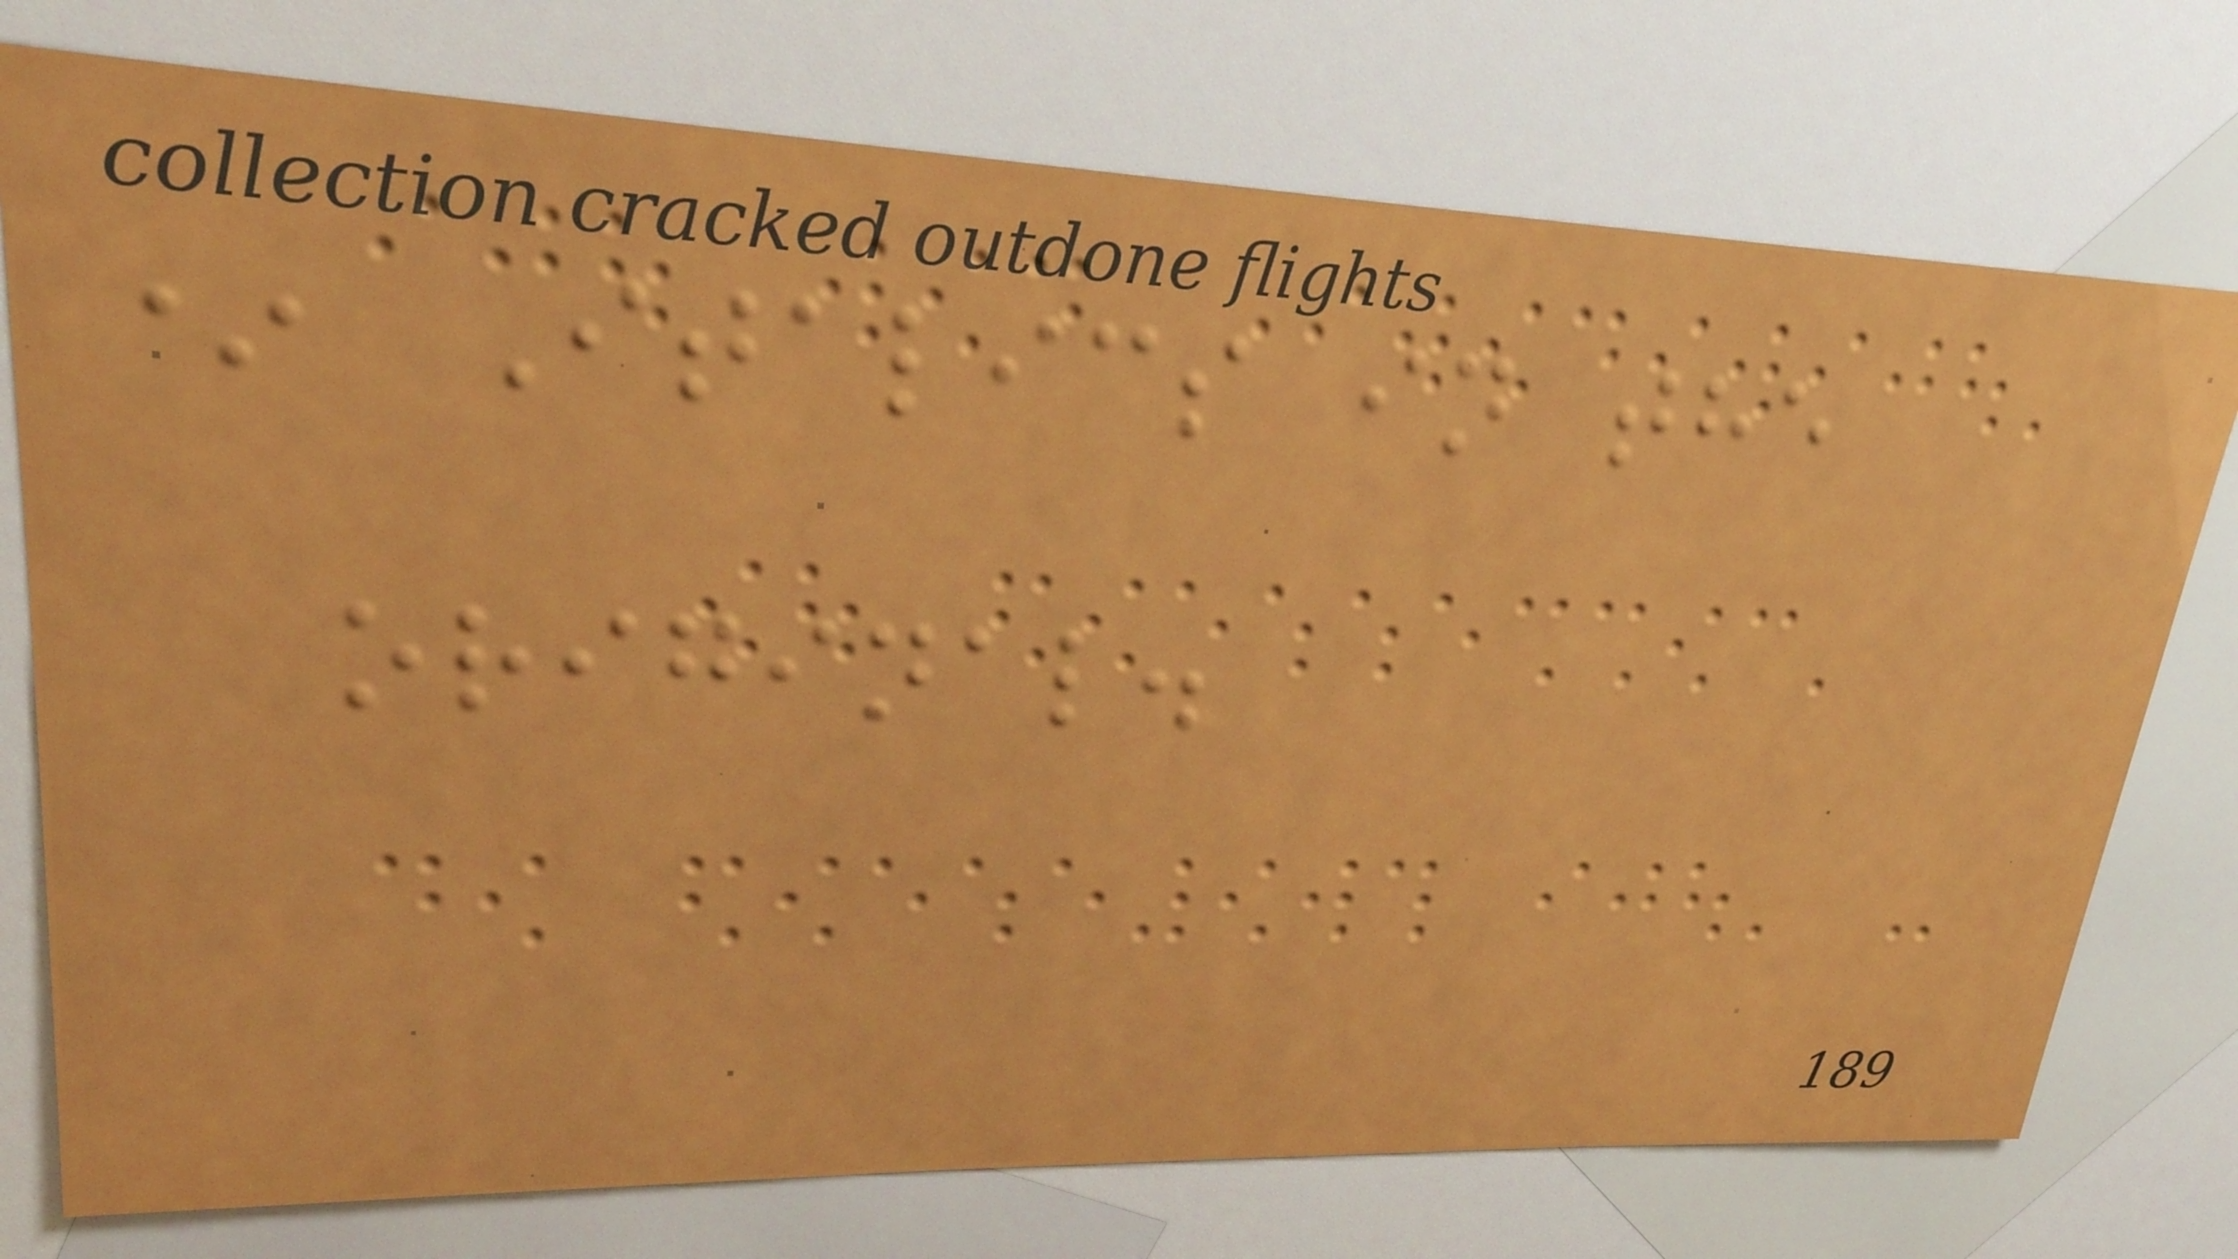* Italics in the
original.
